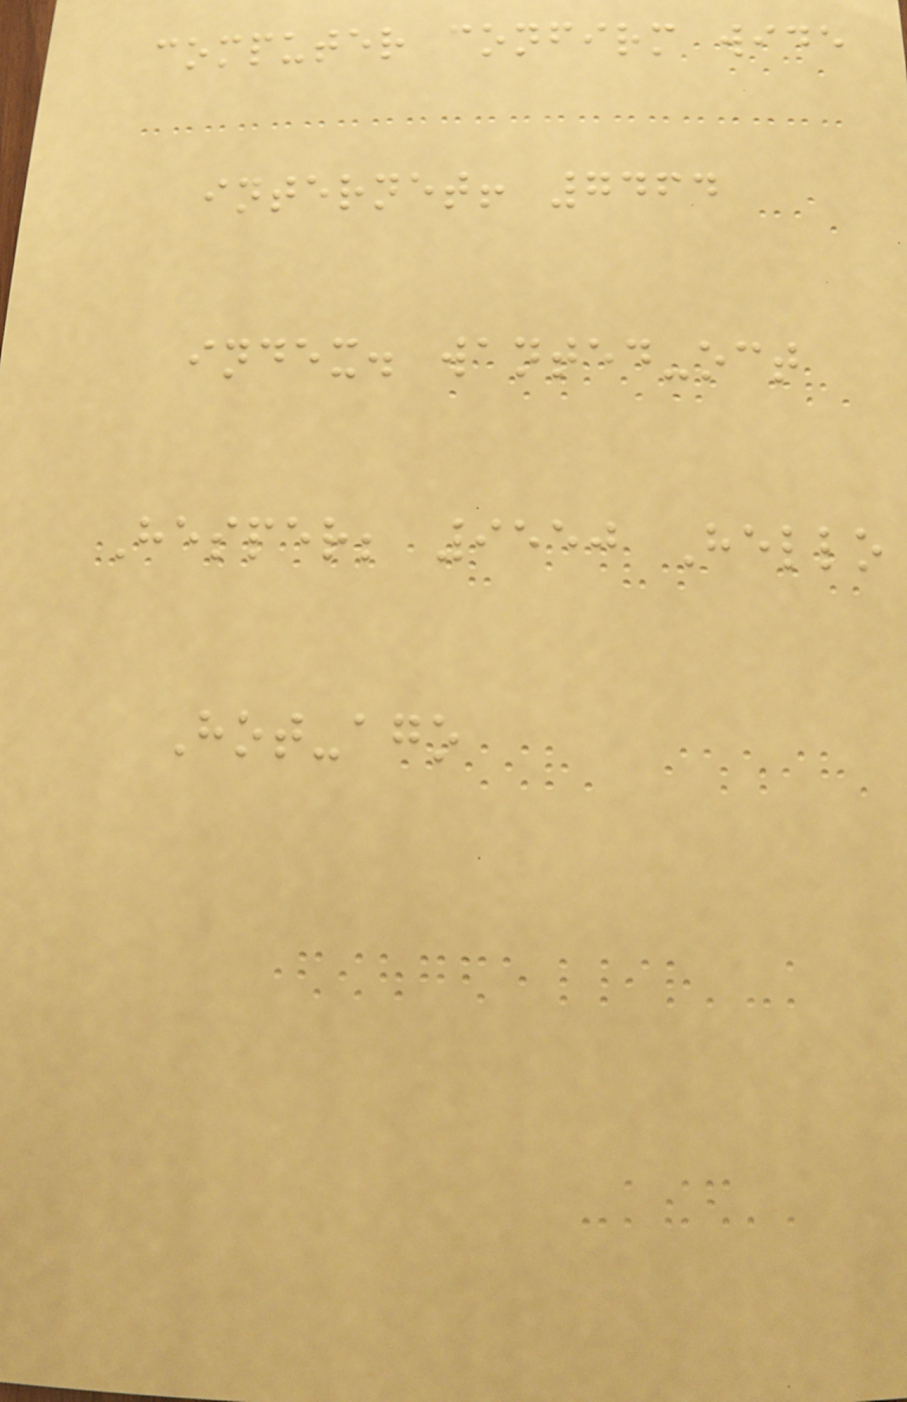computer confirm wide
internet! 7464
index. wanted-oct
Hesper; 9550 Hello
Hot-ago
